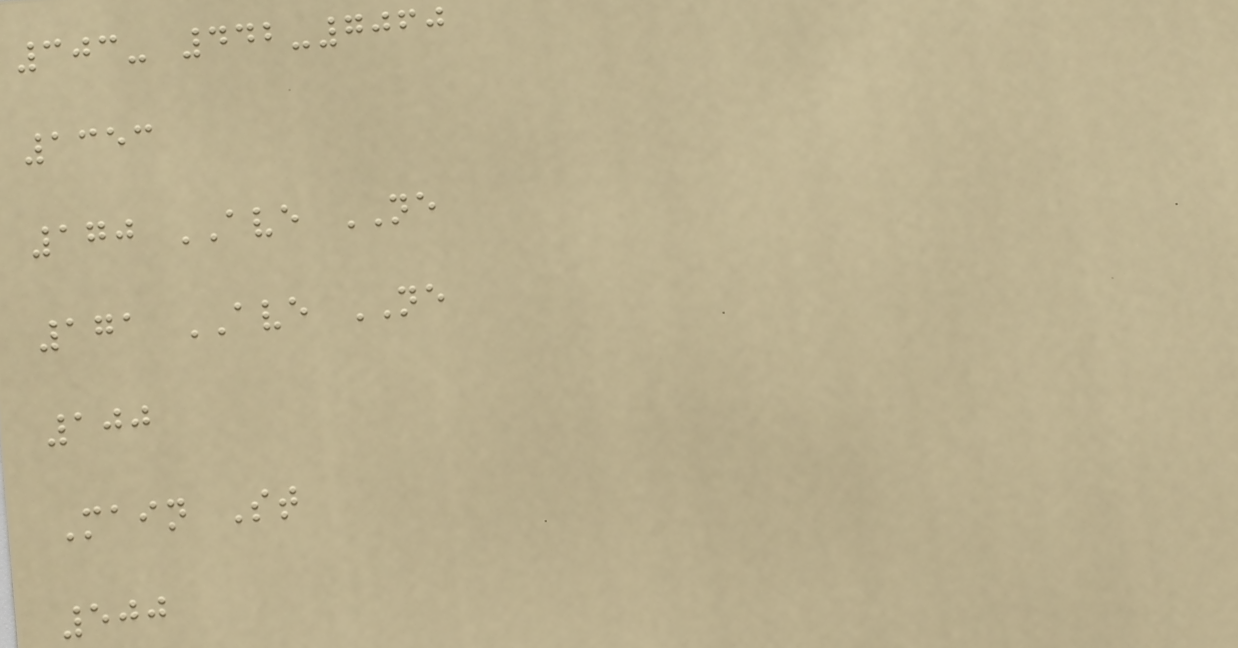303- 442-7060
1353
170 AVE NE
171 AVE NE
100
Main St
500
